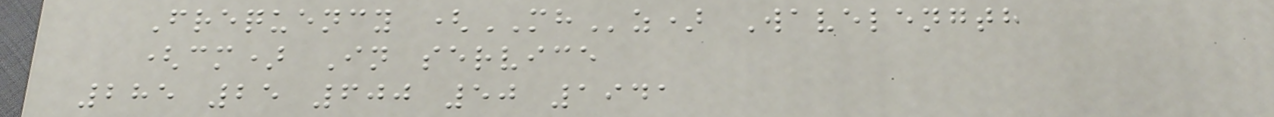Frequency (MHz) Wavelength
(cm) In service
285 25 600 50 1941
